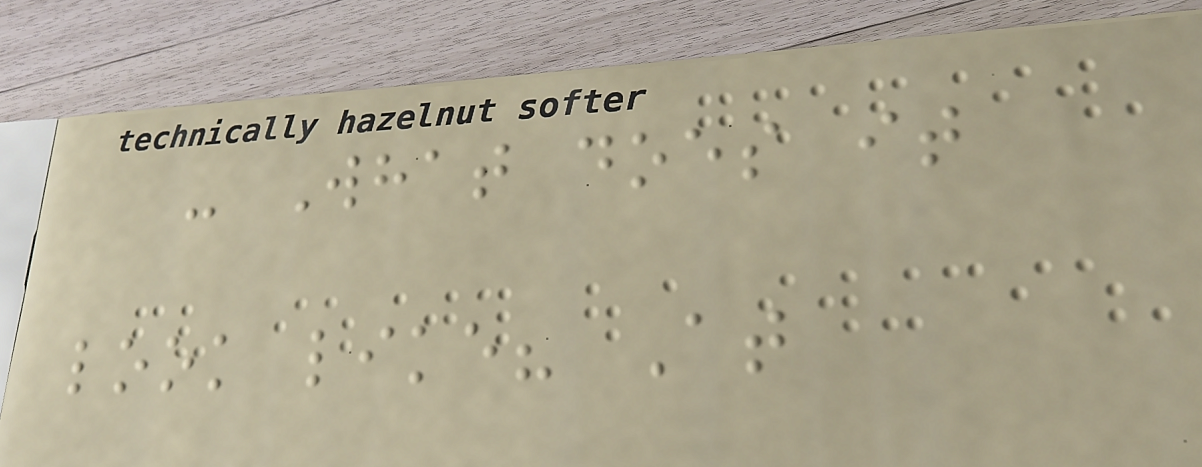- What does it
look like? At
